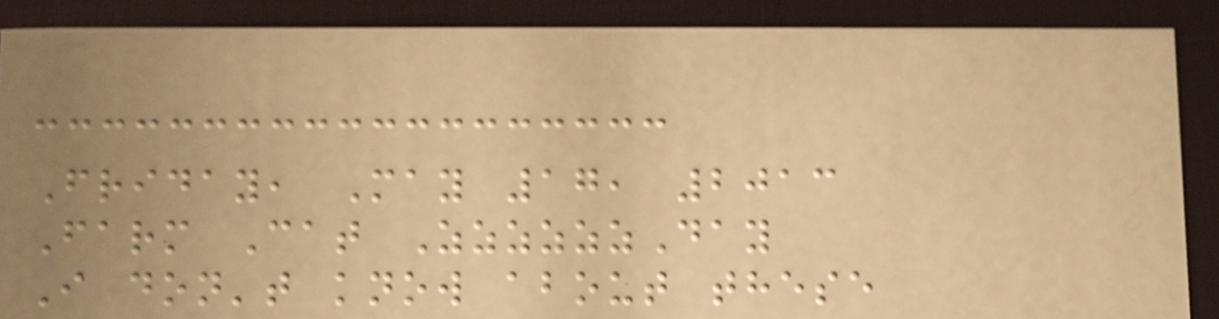Friday, May 17, 2013
Farm Cat ZzzzzzDay
I don't know about these
